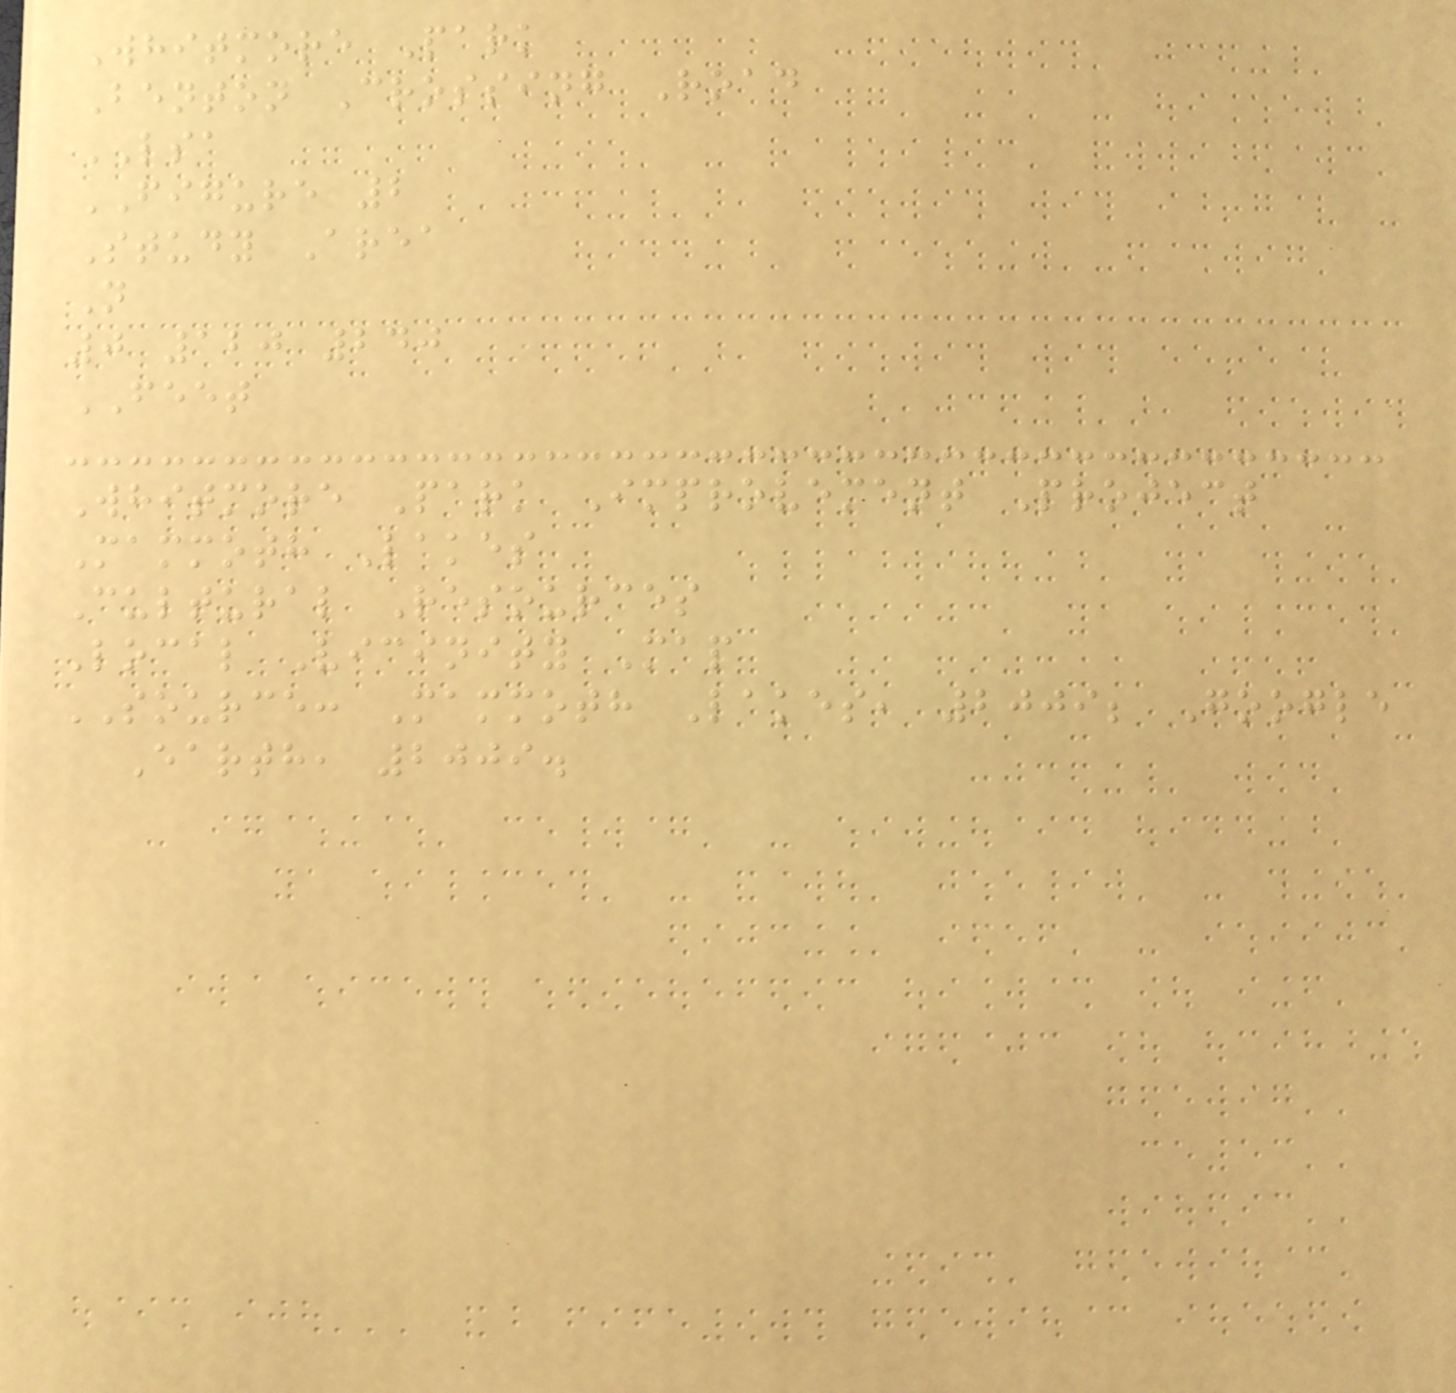Whitmore Park
Benton Crossing Road
LSA
FIGURE 2
Study Area
N
0 120 240
FEET
Whitmore Park Improvement Project
Mammoth Lakes
Cultural Resources
Local Vicinity Map
SOURCE: Mammoth Lakes, 2009; Google
Earth, 2009.
